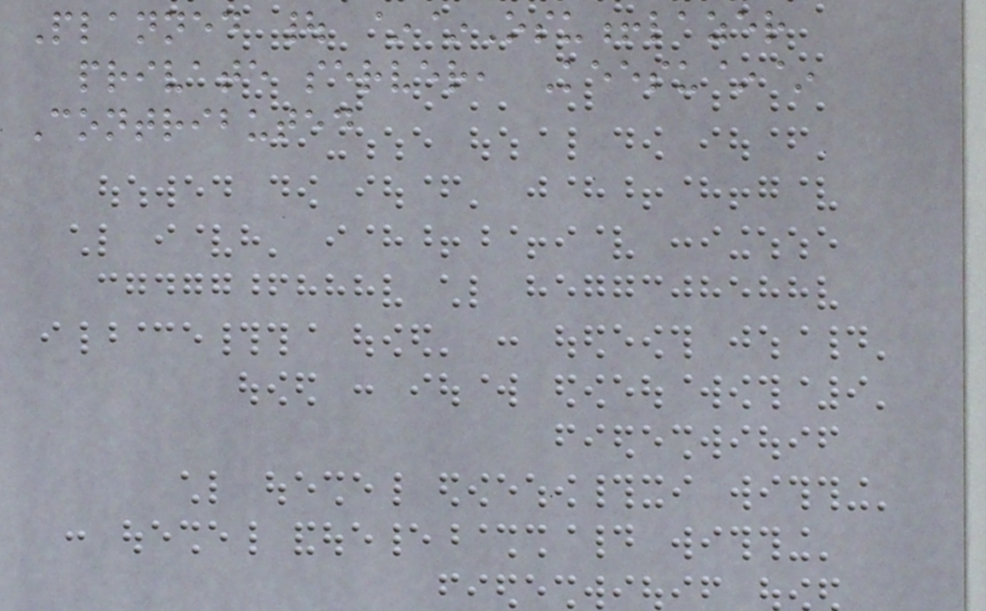Planned | ~~Osu!lazer
private server, Keesu~~
Contributed
